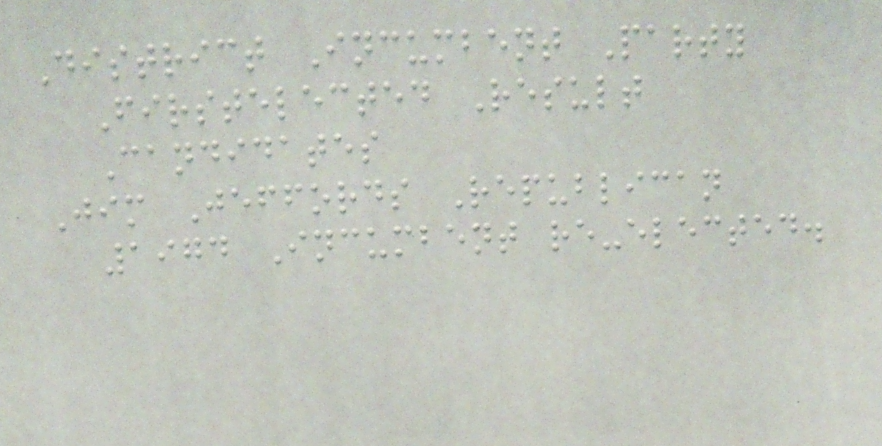District Incumbent Party
Firstelected Result
Candidates
Jim Jeffords Republican
1974 Incumbent re-elected.
